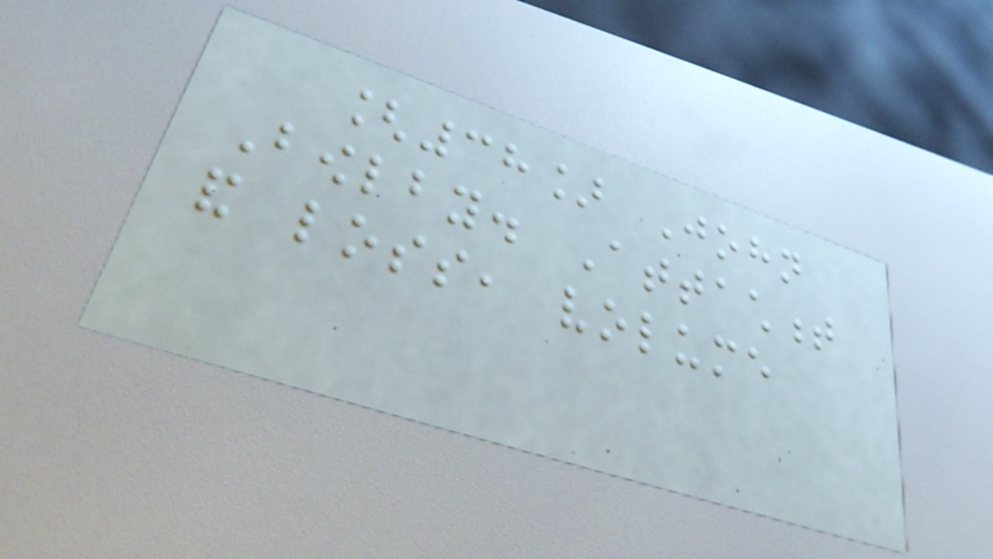[38] John
Bowlby. Attachment
and loss, volume
